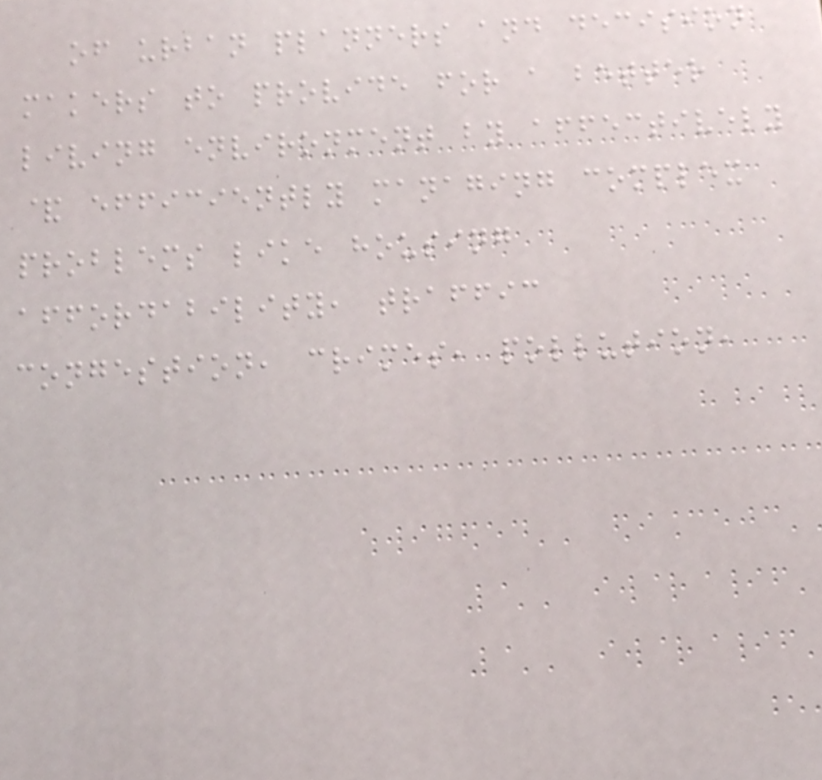of urban planners and decision
makers to provide for a better
living environment by affectively
& efficiently managing complex
problems like housing
affordability, traffic
congestion, crimes, pollution,
